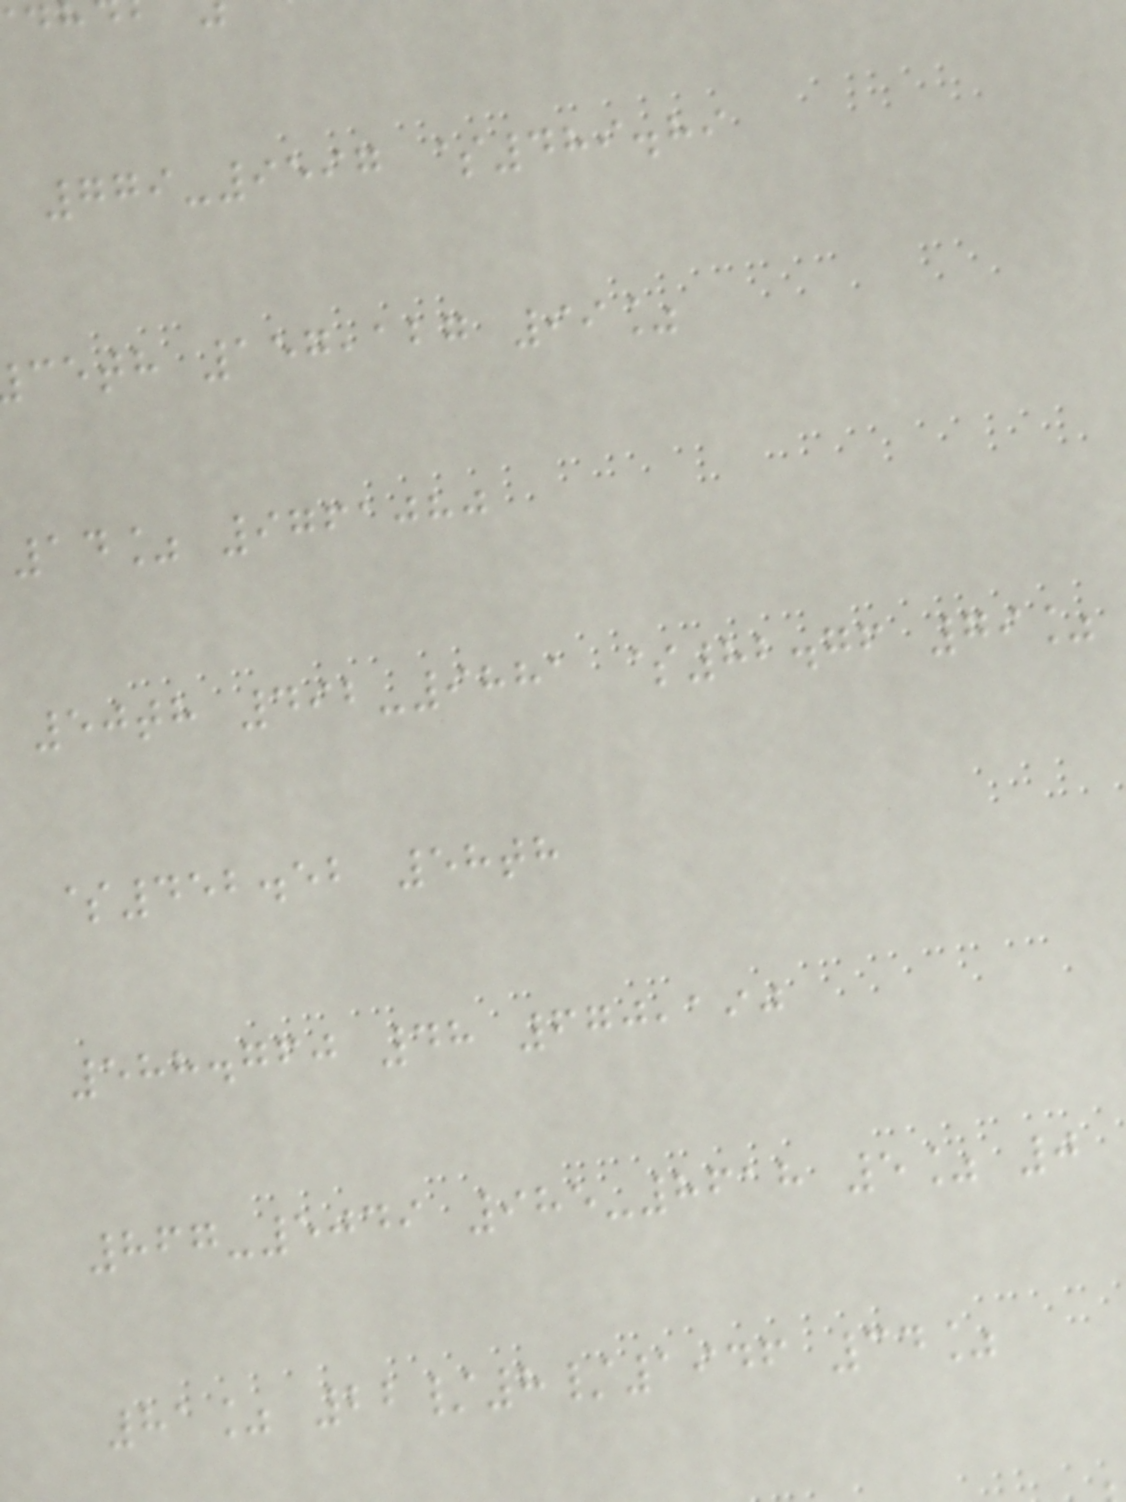779-9597 $489.89
ceth 157,127 99%
14% 9761080
50th 492-9881 $82.76 79%
$452.52 58th
588.760 48 670,190
867-5049 985-8618 5% 0
81% 22/8/1946 34%
